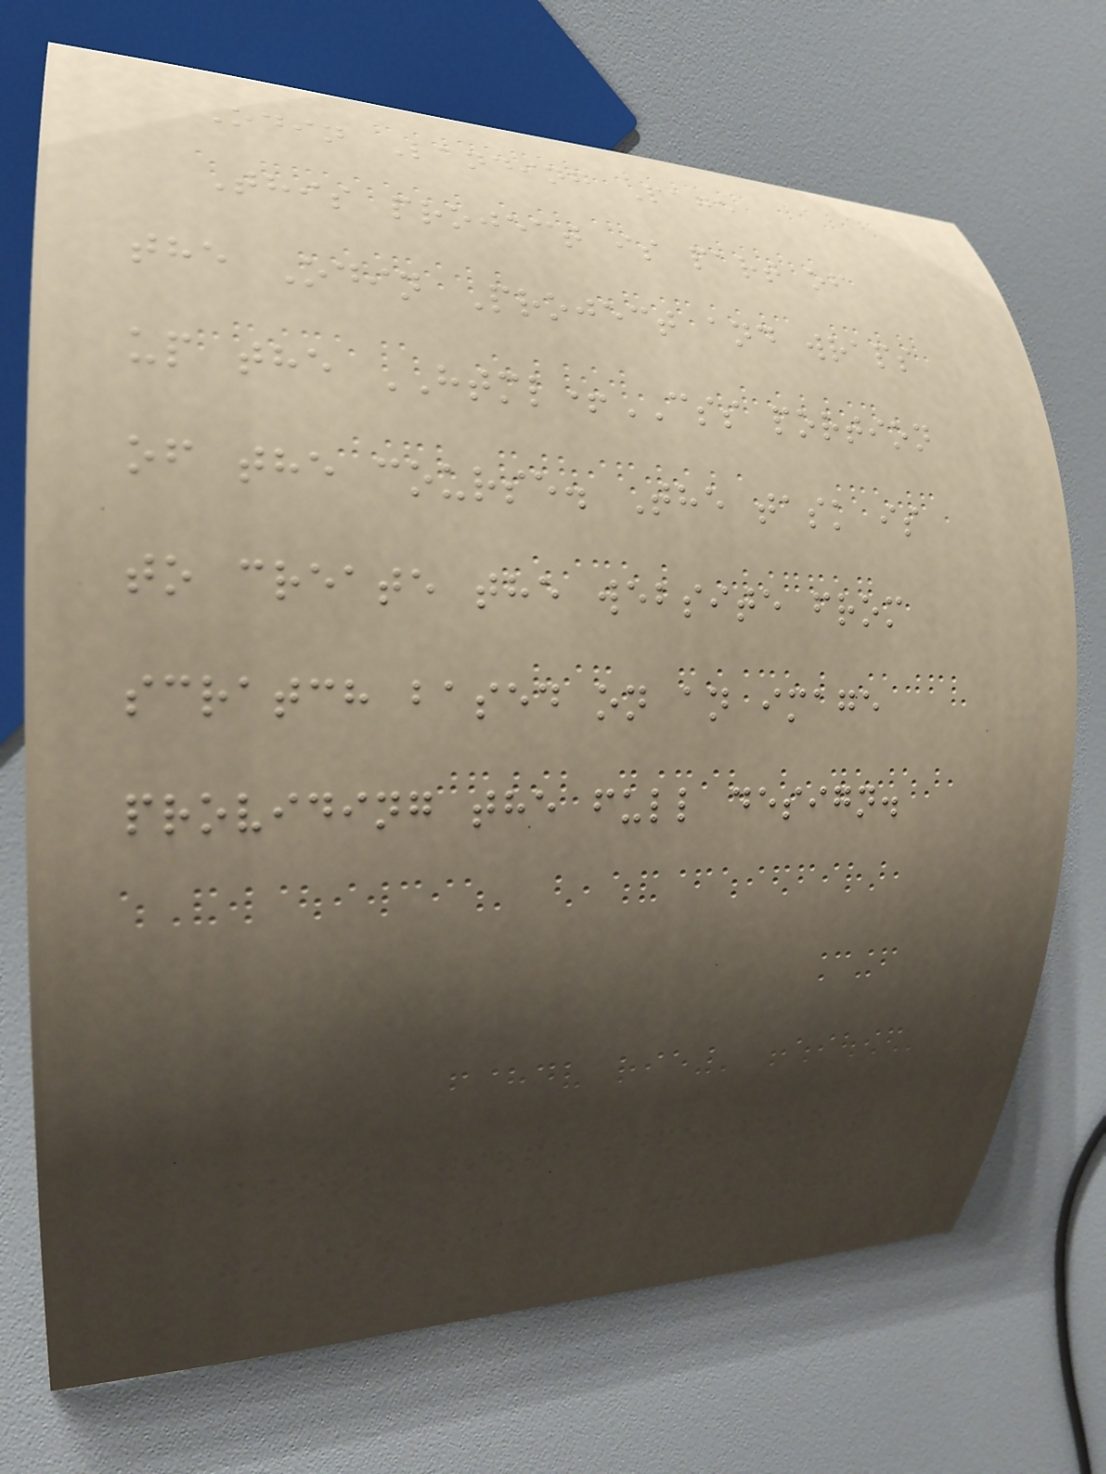Odin Landing Page
This project is part of
the Odin Project and wraps
up the HTML+CSS portion
of the course. The task is
to create the website from
scratch based on an image
providing the full design.
